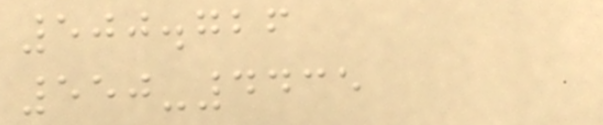500.726
550-4435
